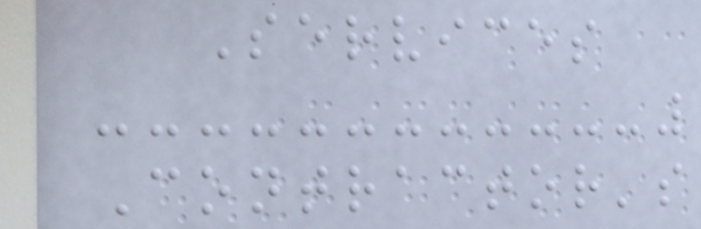Services
Contractor's
